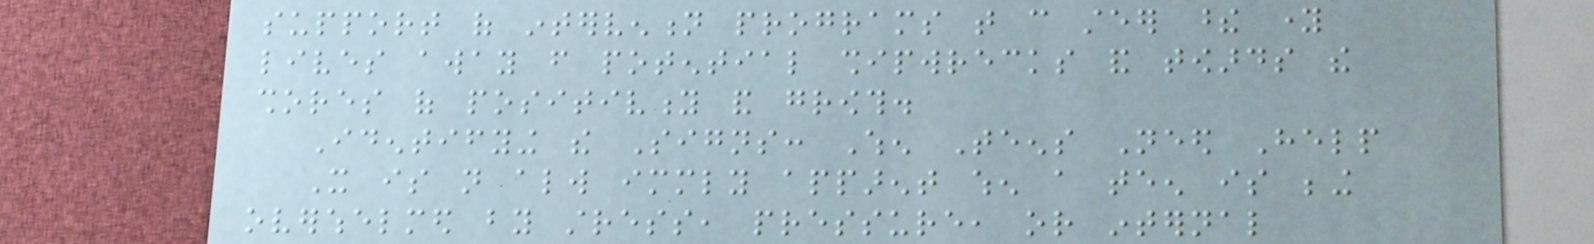support of intervention programs that can steer these young
lives away from potential shipwrecks and towards the
shores of positivity and growth.
Identifying the Signs: When Teens Need Help
It is not always immediately apparent when a teen is being
overwhelmed by stress, pressure, or internal
